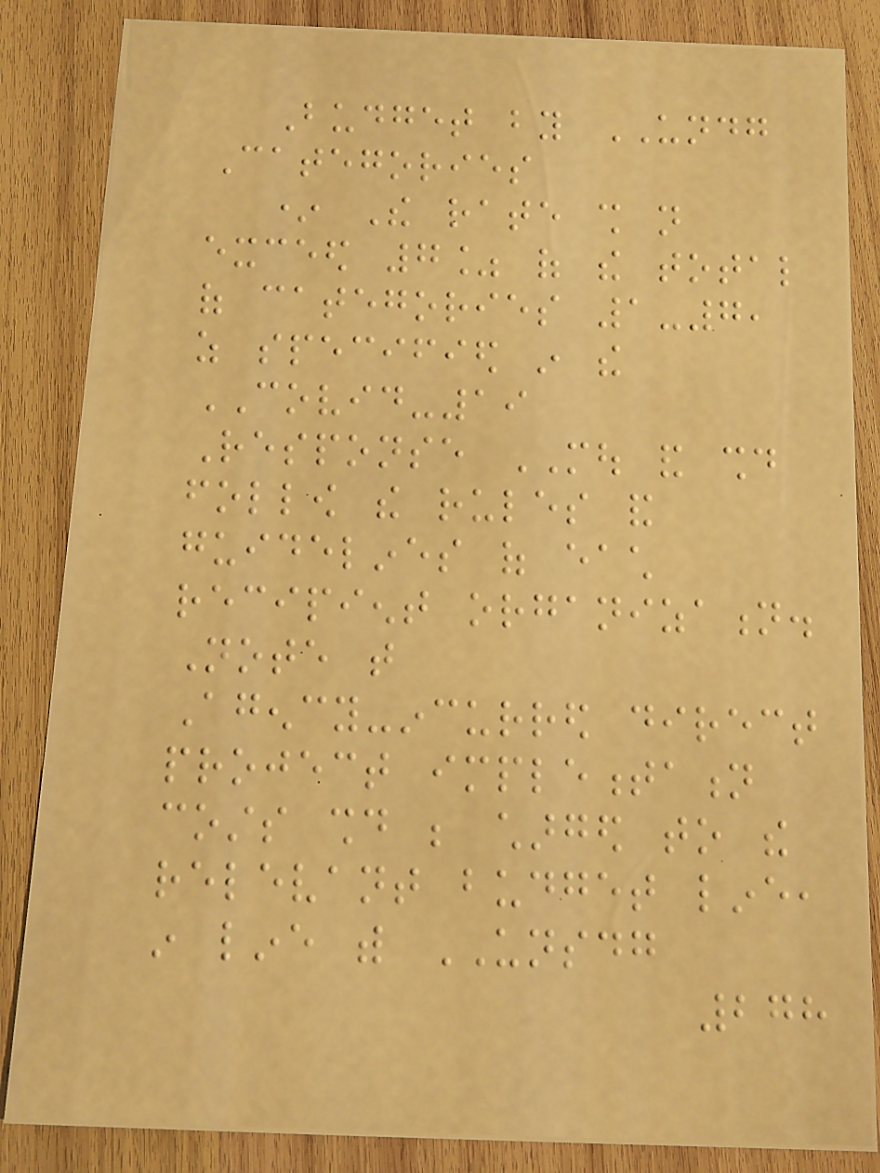Budget by UNDG
Categories
* The rate shall not
exceed 7% of the total
of categories 1-7,
as specified in the
COVID-19
Response MOU and should
follow the rules and
guidelines of each
recipient organization.
Note that
Agency-incurred direct
project implementation
costs should be charged to the
relevant budget line,
in line with UNSDG
278
